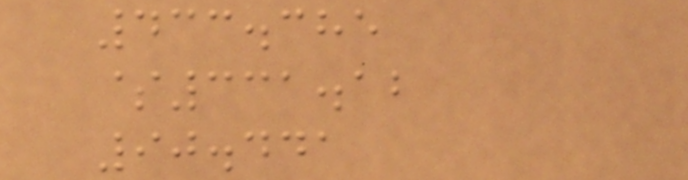433.385
$331.12
90.441
